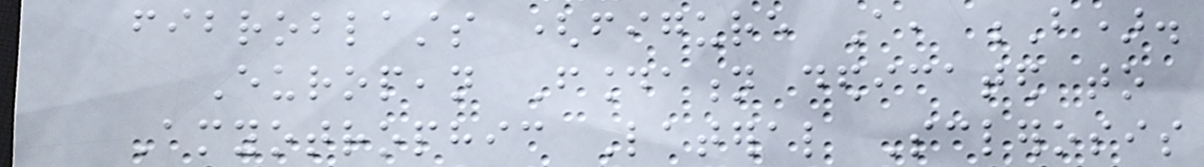fibroblasts (figure A, B).
European Foundation dedicated to
Amyotrophic Lateral Sclerosis
